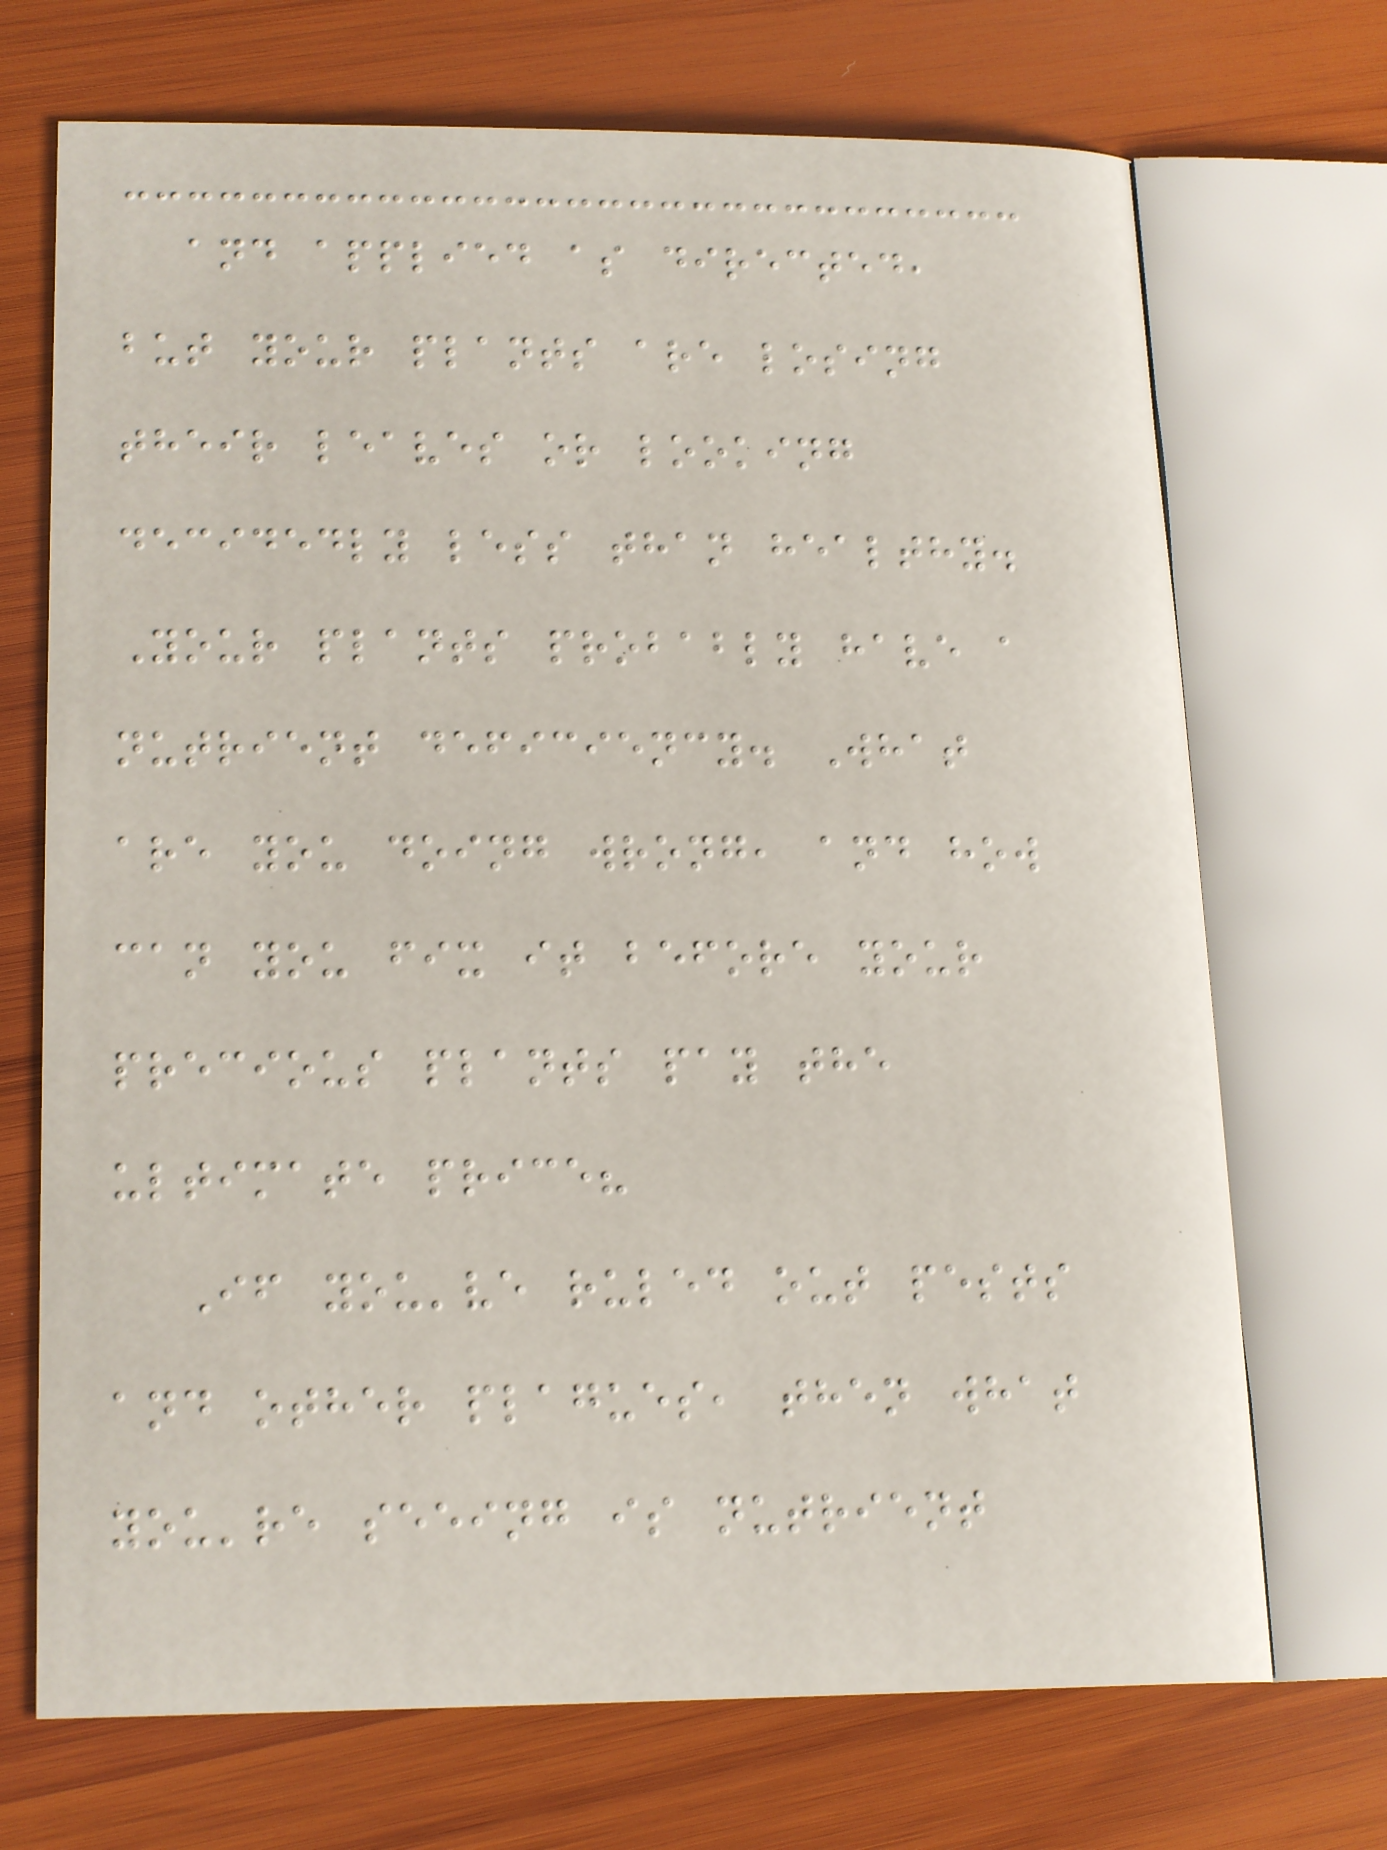and applied as directed,
but your plants are losing
their leaves or looking
decidedly less than healthy.
Your plants probably have a
nutrient deficiency. What
are you doing wrong, and how
can you fix it before your
precious plants pay the
ultimate price?
If you've ruled out pests
and other plagues, then what
you're seeing is nutrient
